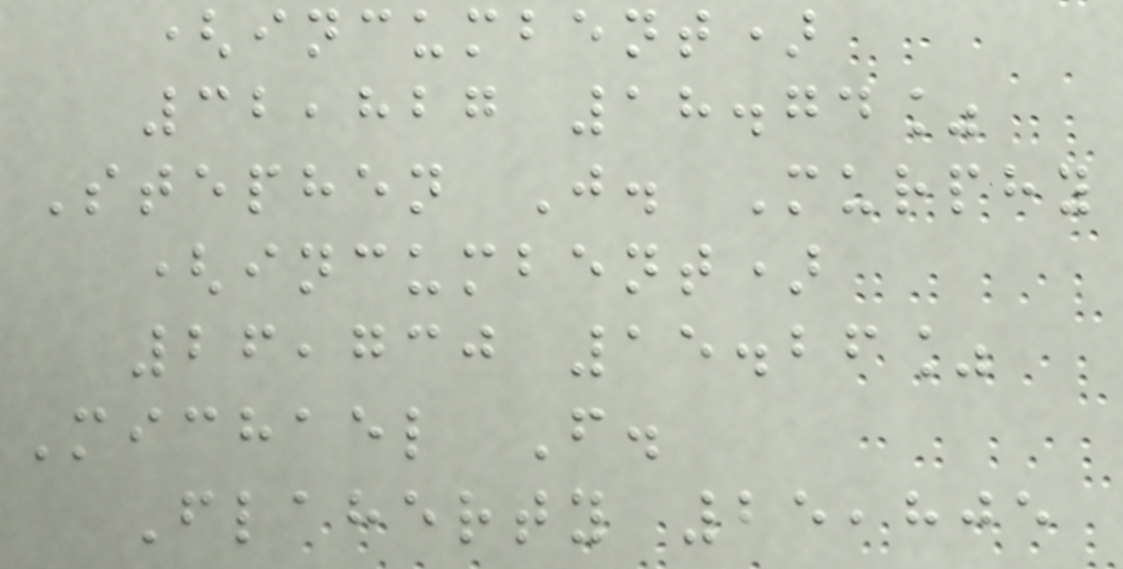(incumbent)
32,827 18.74%
Stephen J. Murphy
(incumbent)
26,730 15.26%
Michael F.
Flaherty 25,805
